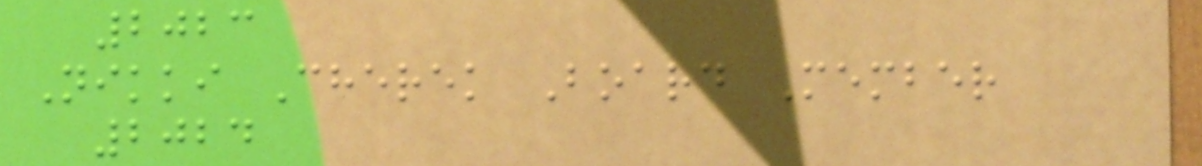2023
Nikki Cherek Board Member
2024
